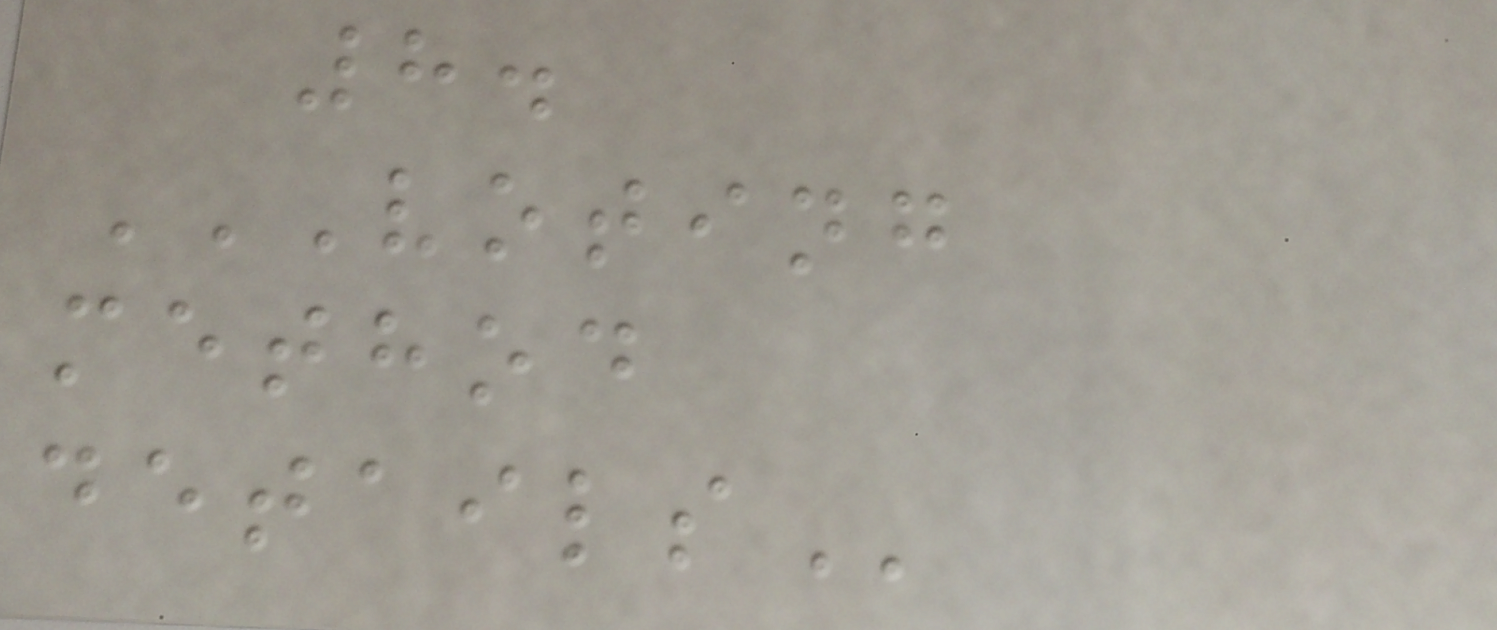8.
VOTING
METHOD
DETAILS
